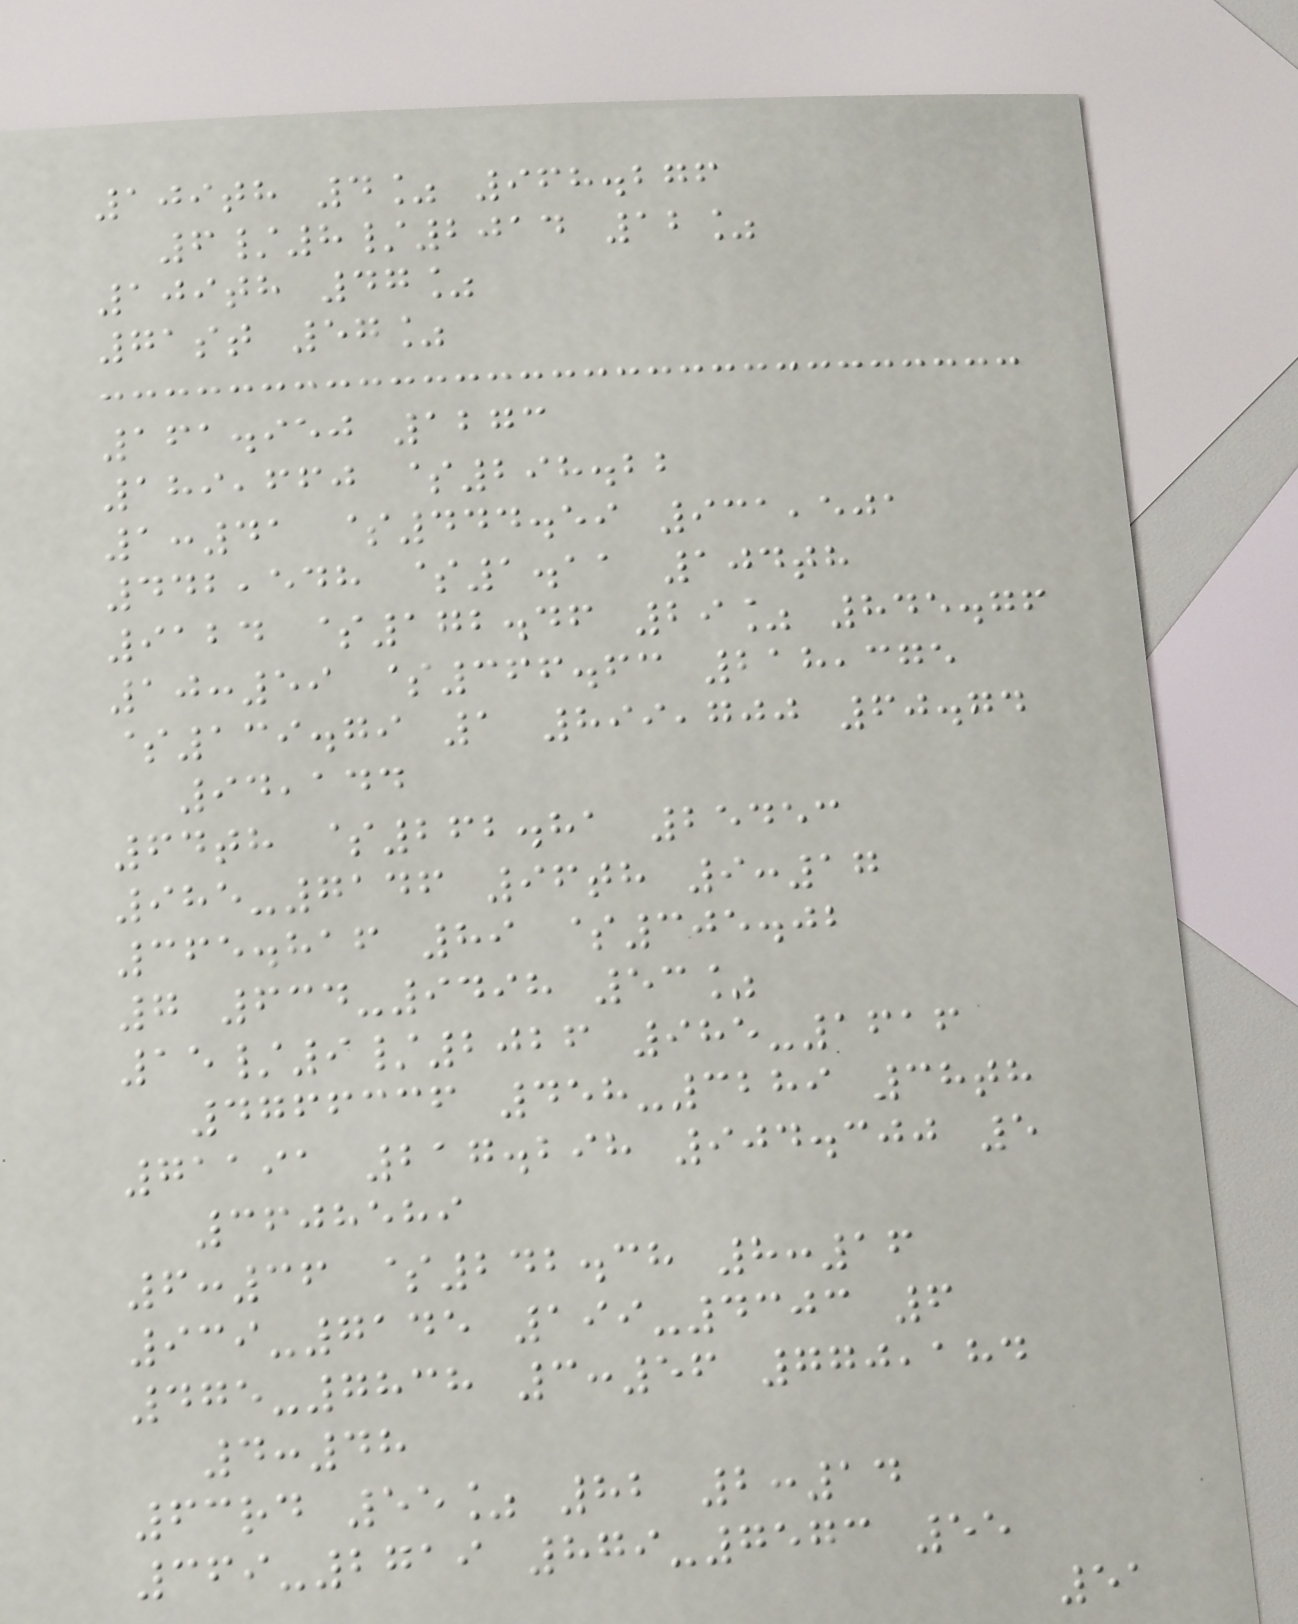109th 4% 968.276
6/8/2014 12%
109th 47%
71st 57%
161.950 1273
189,660 $298.22
1:41 $444.59 931,501
442,548 $1.11 104th
9124 $172.46 29% 845.76
10:59 $366.63 218,375
$139.79 1 899,700 60.74
94,144
64th $262.81 25453
985-7146 96th 9:17
365.816 89 $305.02
7 634-9498 53%
15/9/2026 985-1616
4766336 458-3289 38th
71191 217.298 904.300 5
3608589
6:36 $242.38 8:16
939-7145 199-4303 6
475-7838 3:56 770,184
4:48
63rd 55% 82 2:14
369-2719 879-7573 55
51
